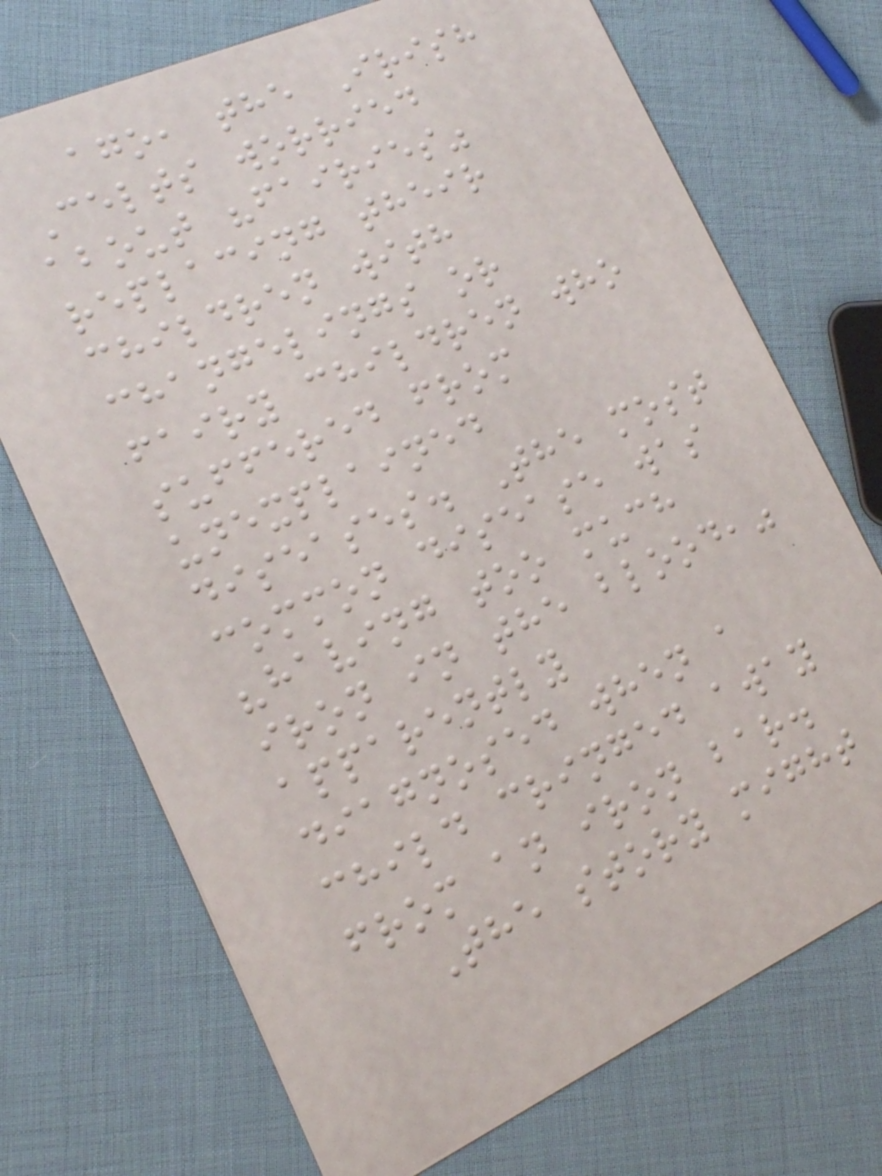ago, the Irish
Celts worried
about "fairies"
replacing their
children with
changelings or
fairy children who
suffered from
unexplained
diseases. The most
common disease was
"having too much
iron in the blood,"
apparently
diagnosed when a
child cringed away
from an iron bar.
The story might
